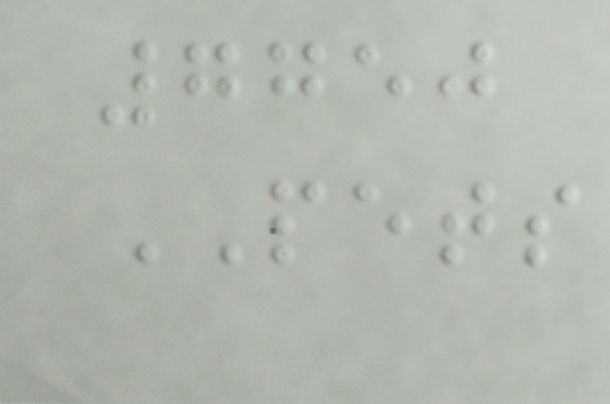7750
PETS
